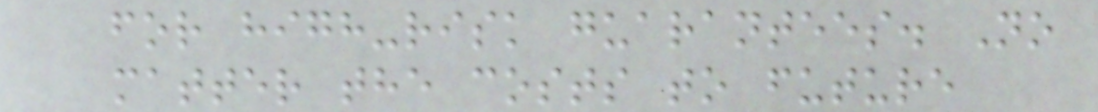for high-risk guarantees. No
matter the costs to future
